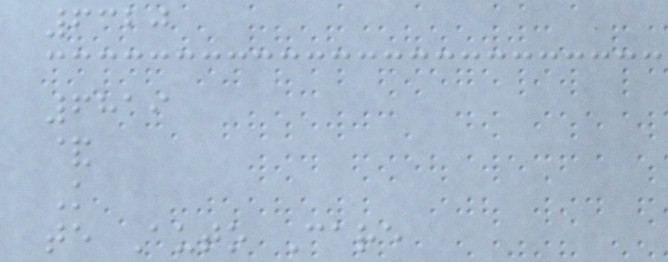6320
6819
&
K
te Auto Care
